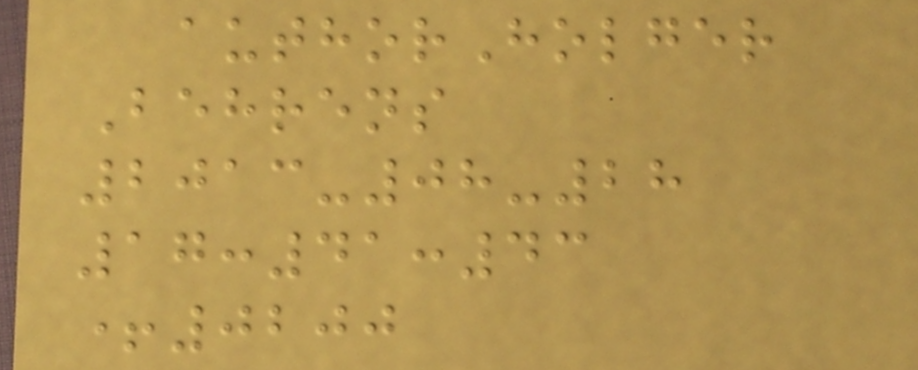authorHolger
Behrens
2013-08-28
17:41:43
+0200
